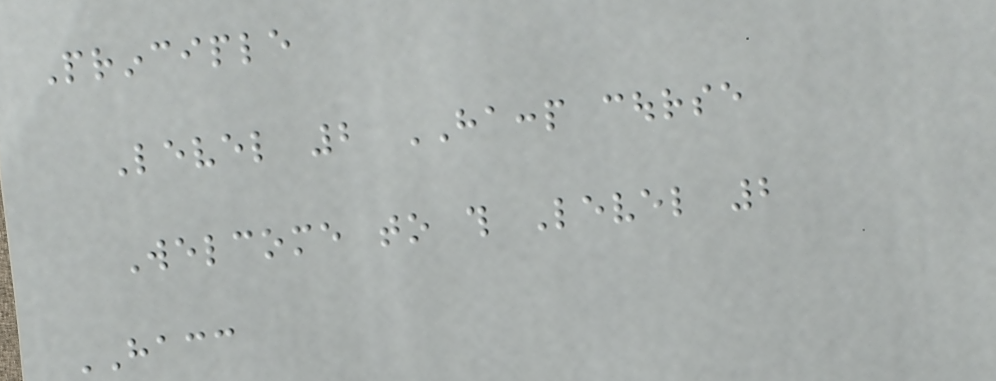Principle
Level 2 HACCP course
Welcome to this Level 2
HACC
